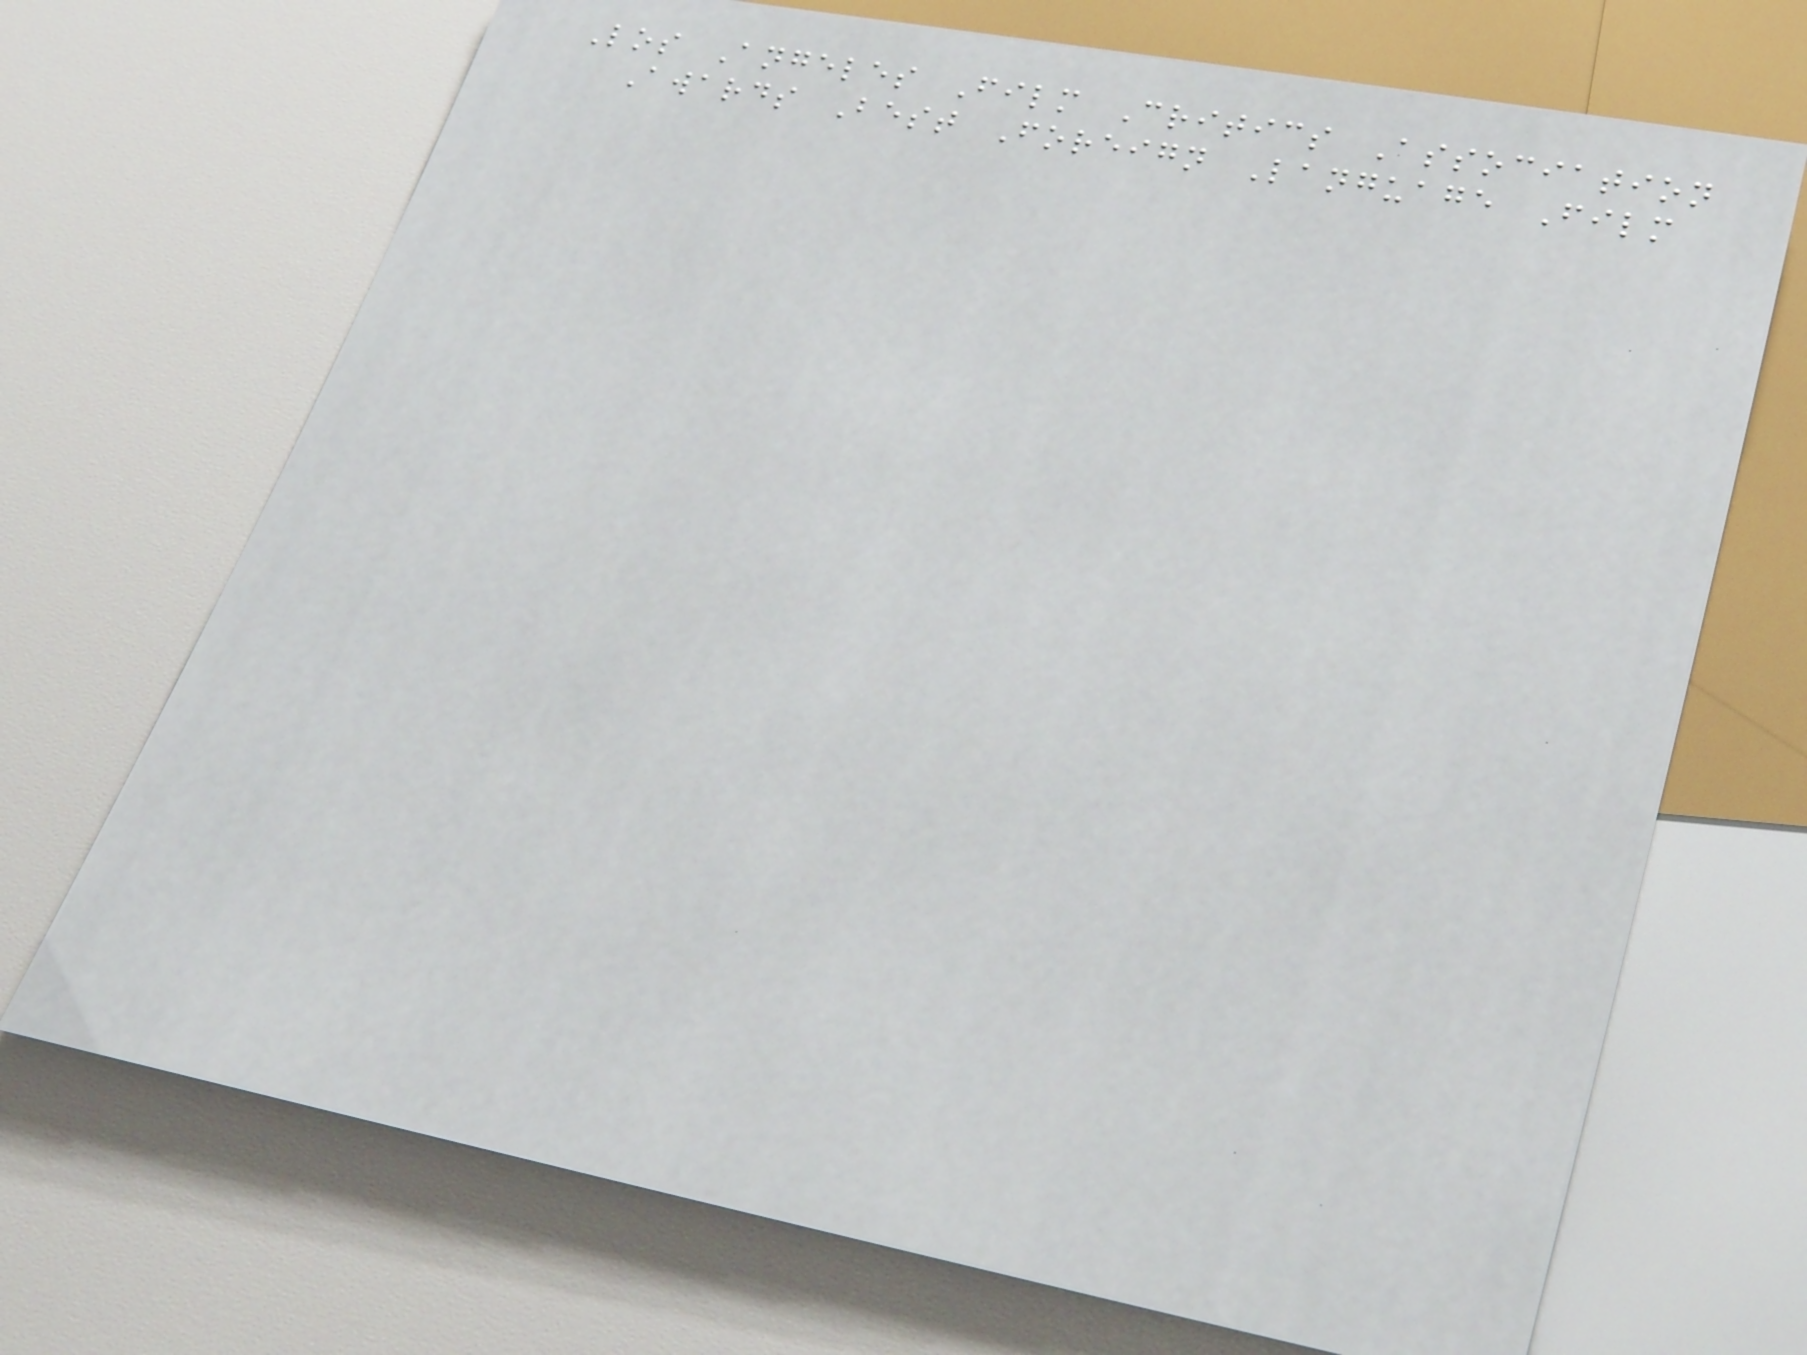Los Angeles Film Critics Association
Awards Best Foreign Language Film
